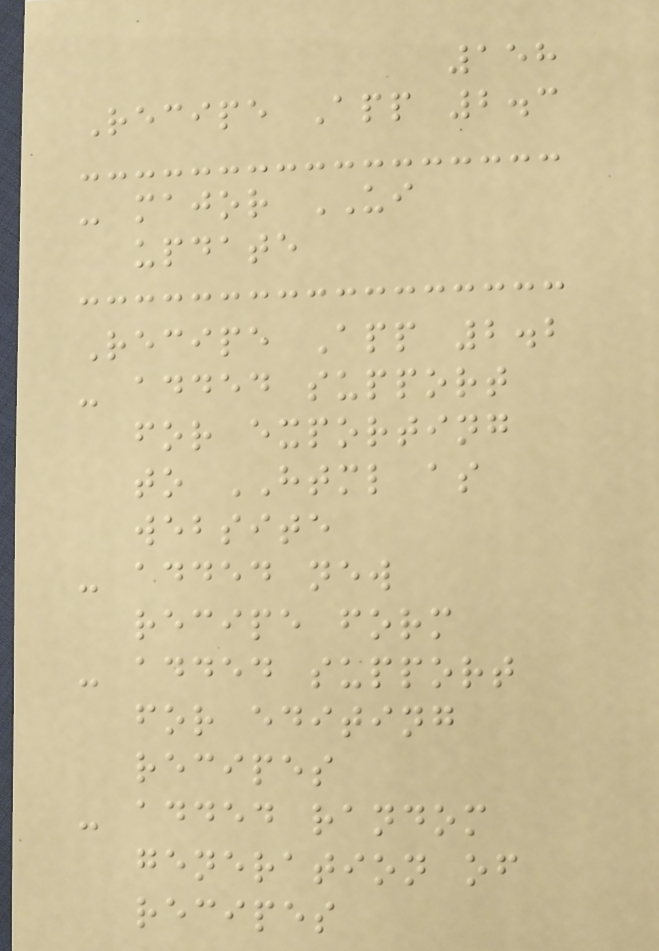158
Recipe App 2.3
- major UI
update
Recipe App 2.2
- added support
for exporting
to HTML as
website
- added new
recipe form
- added support
for editing
recipes
- added random
generation of
recipes
